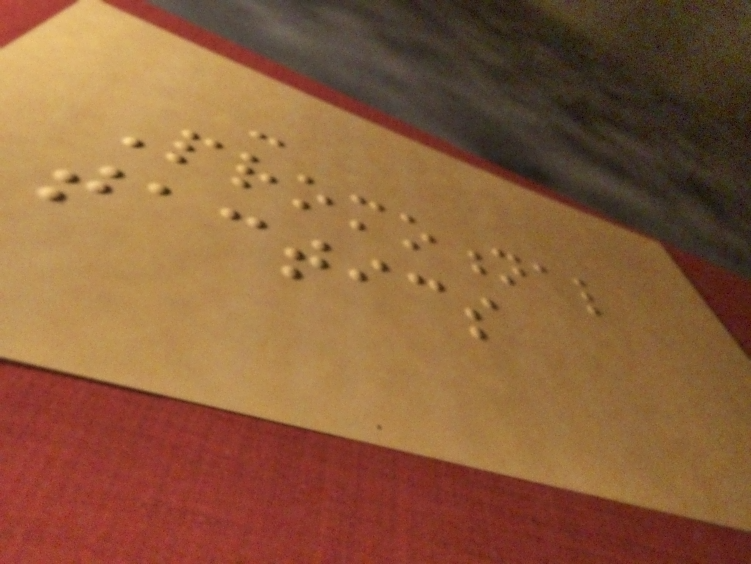-
Promotional
tactics
